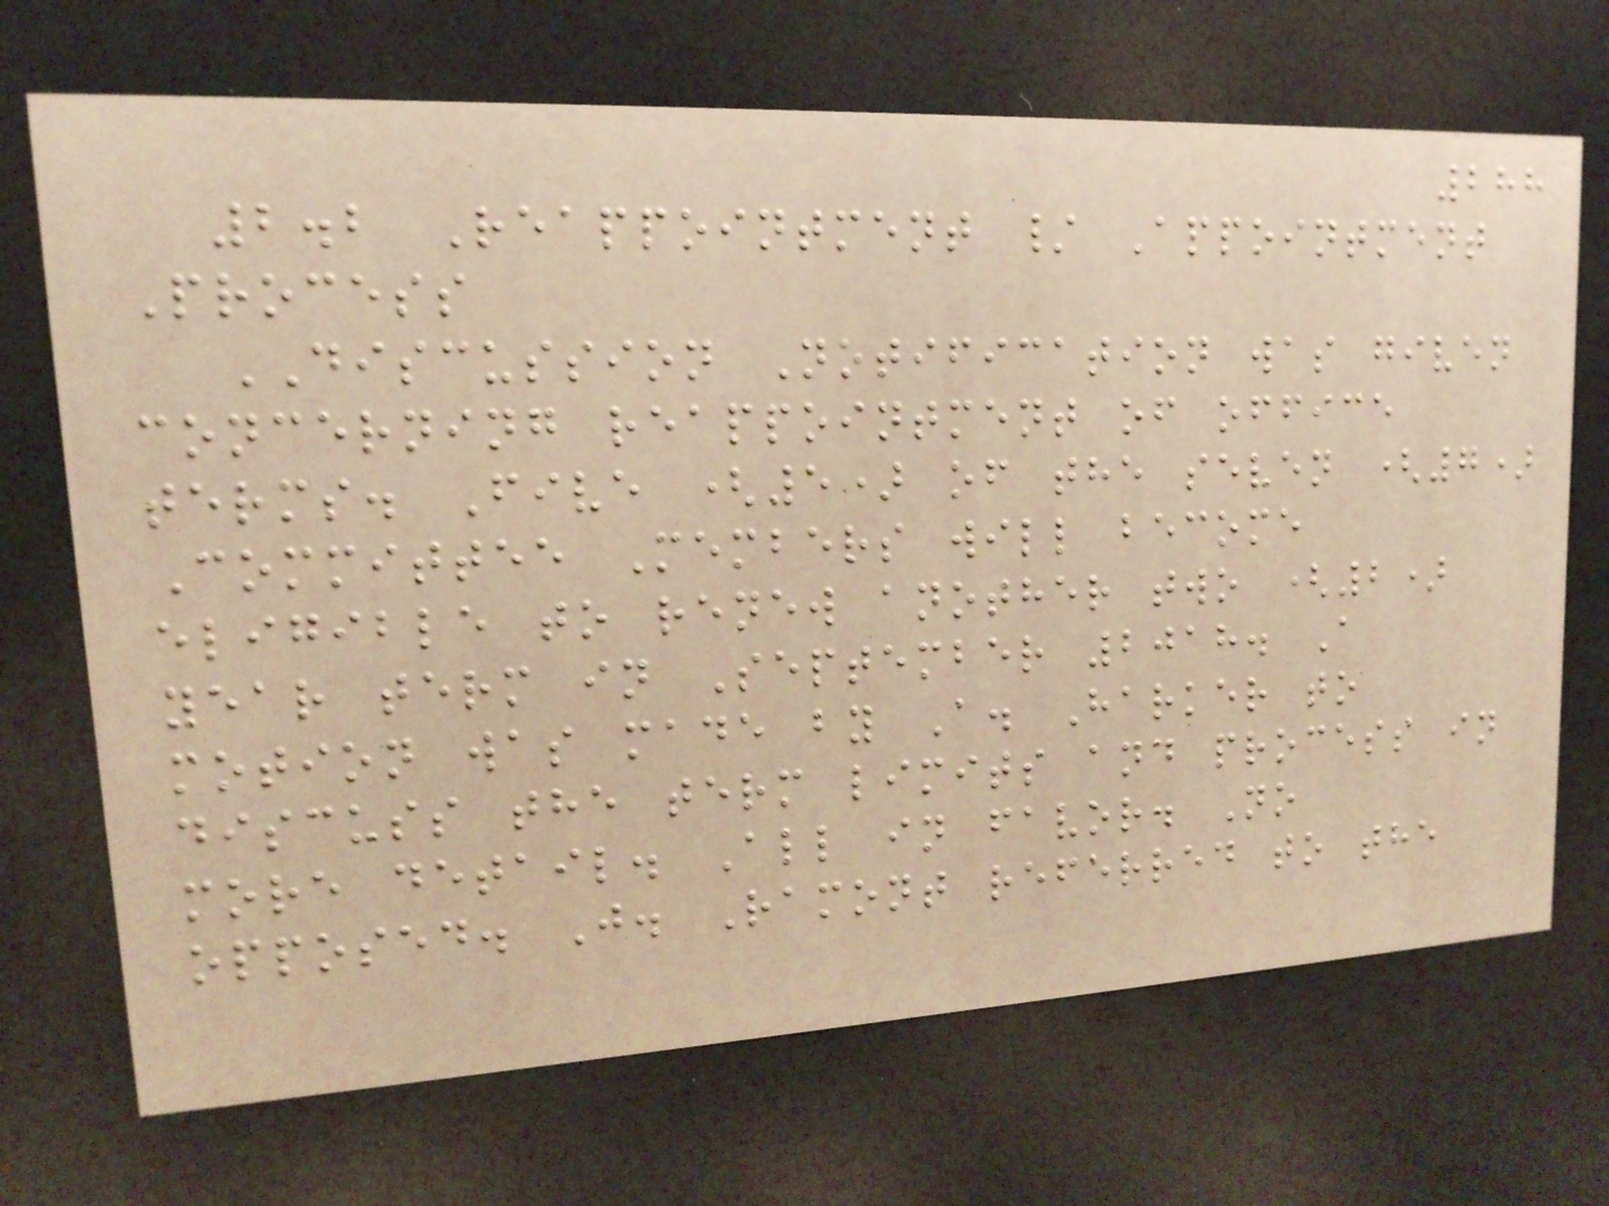288
2.2 Reappointment / Appointment
Process
DISCUSSION Notification was given
concerning reappointment of office
terms. Five (5) of the seven (7)
Committee Members will become
eligible to renew another two (2)
year term in September 2018. A
motion was made by A. Harker to
discuss the term limits and process in
more detail. All in favor. No
opposed. J. Ramont referred to the
